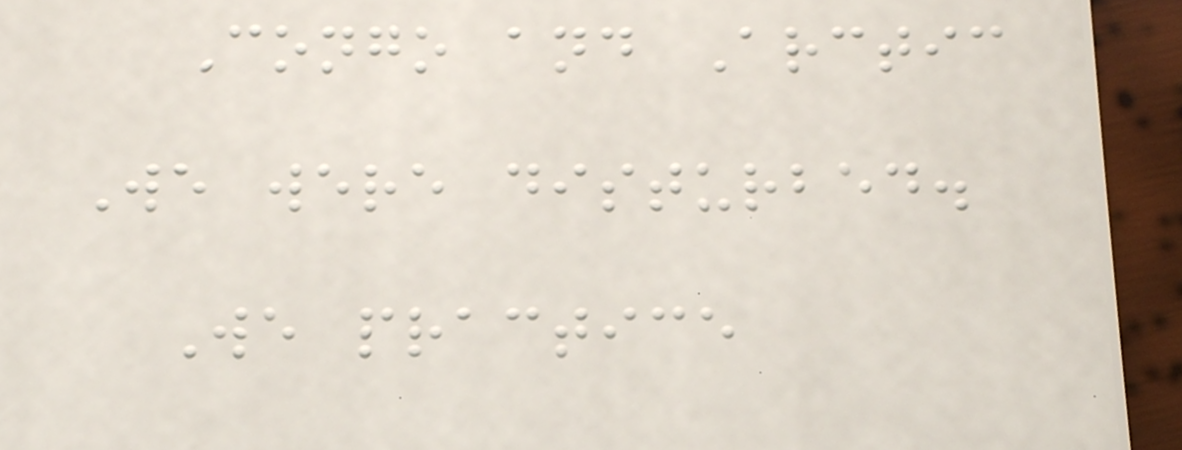Congo and Arctic
We were disturbed.
We practice
